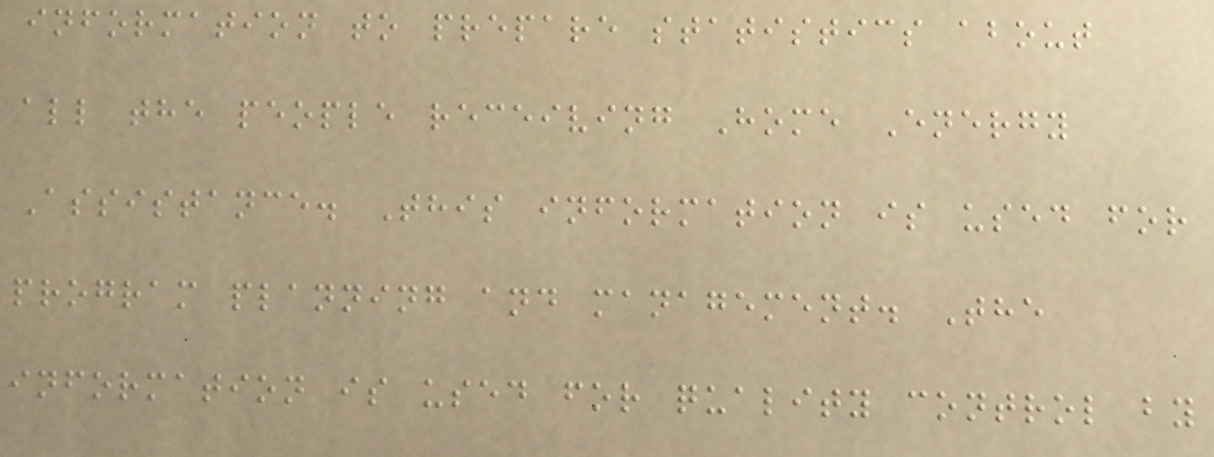information to prepare statistics about
all the people receiving Home Energy
Assistance. This information is used for
program planning and management. The
information is used for quality control by
